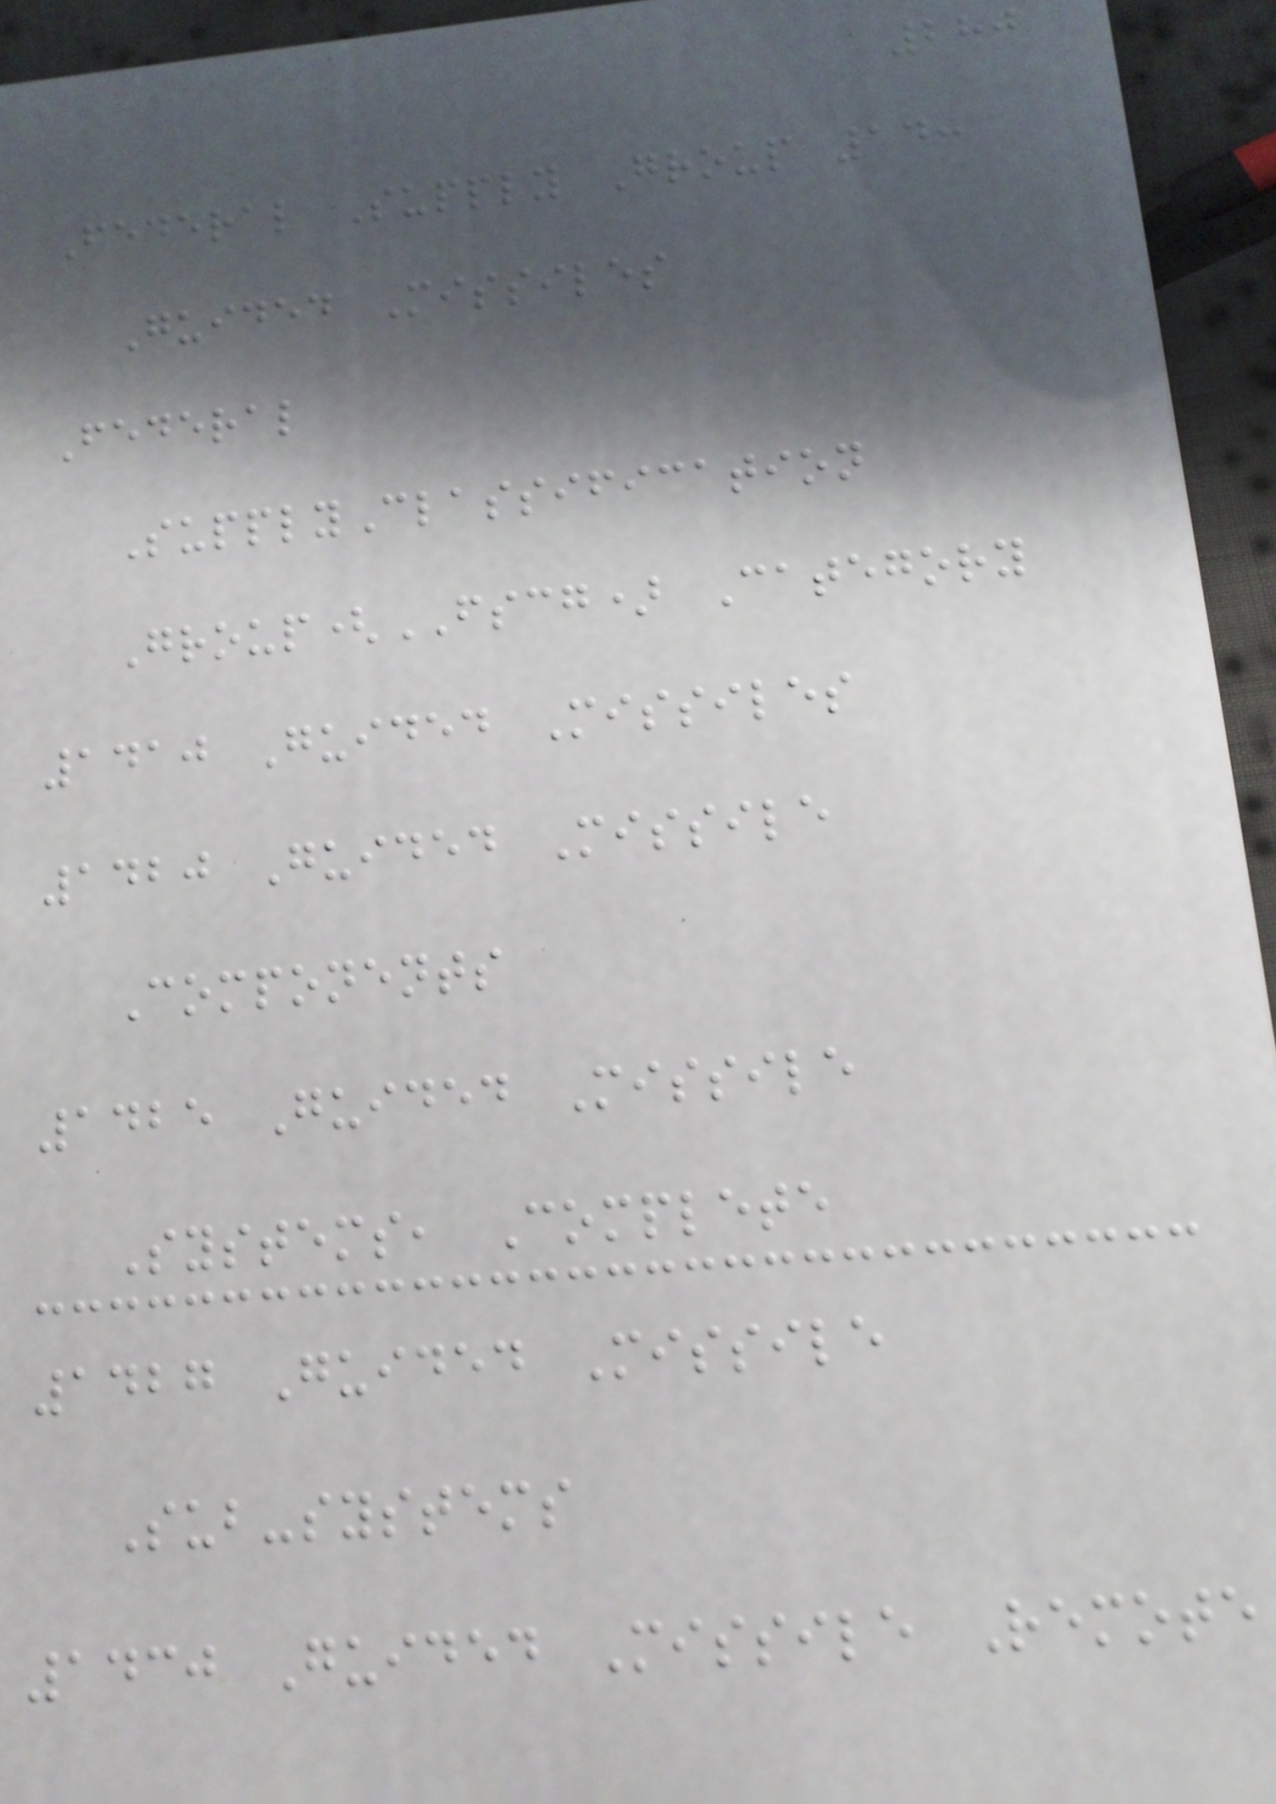280
Federal Supply Group 14:
Guided Missiles
Federal
SupplyClassification
Group(FSCG) Category
1410 Guided Missiles
1420 Guided Missile
Components
1425 Guided Missile
Systems, Complete
1427 Guided Missile
Sub-systems
1430 Guided Missile Remote
